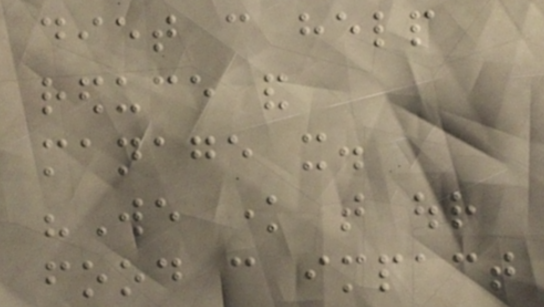diet can help
reduce and
manage it.
"We know that our
food can impact
